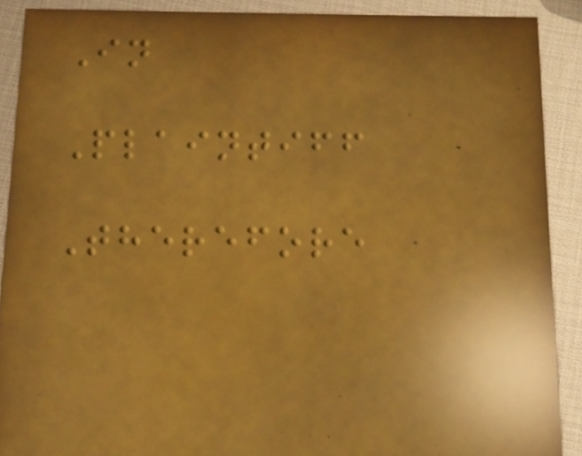In
Plaintiff
Therefore
